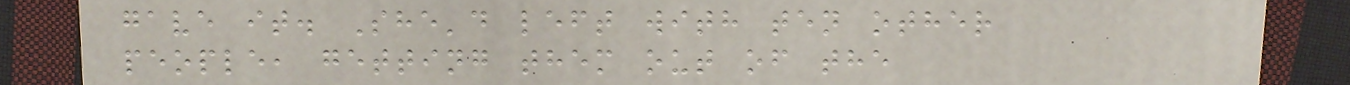gave it. She'd left with ten other
people, getting them out of the
